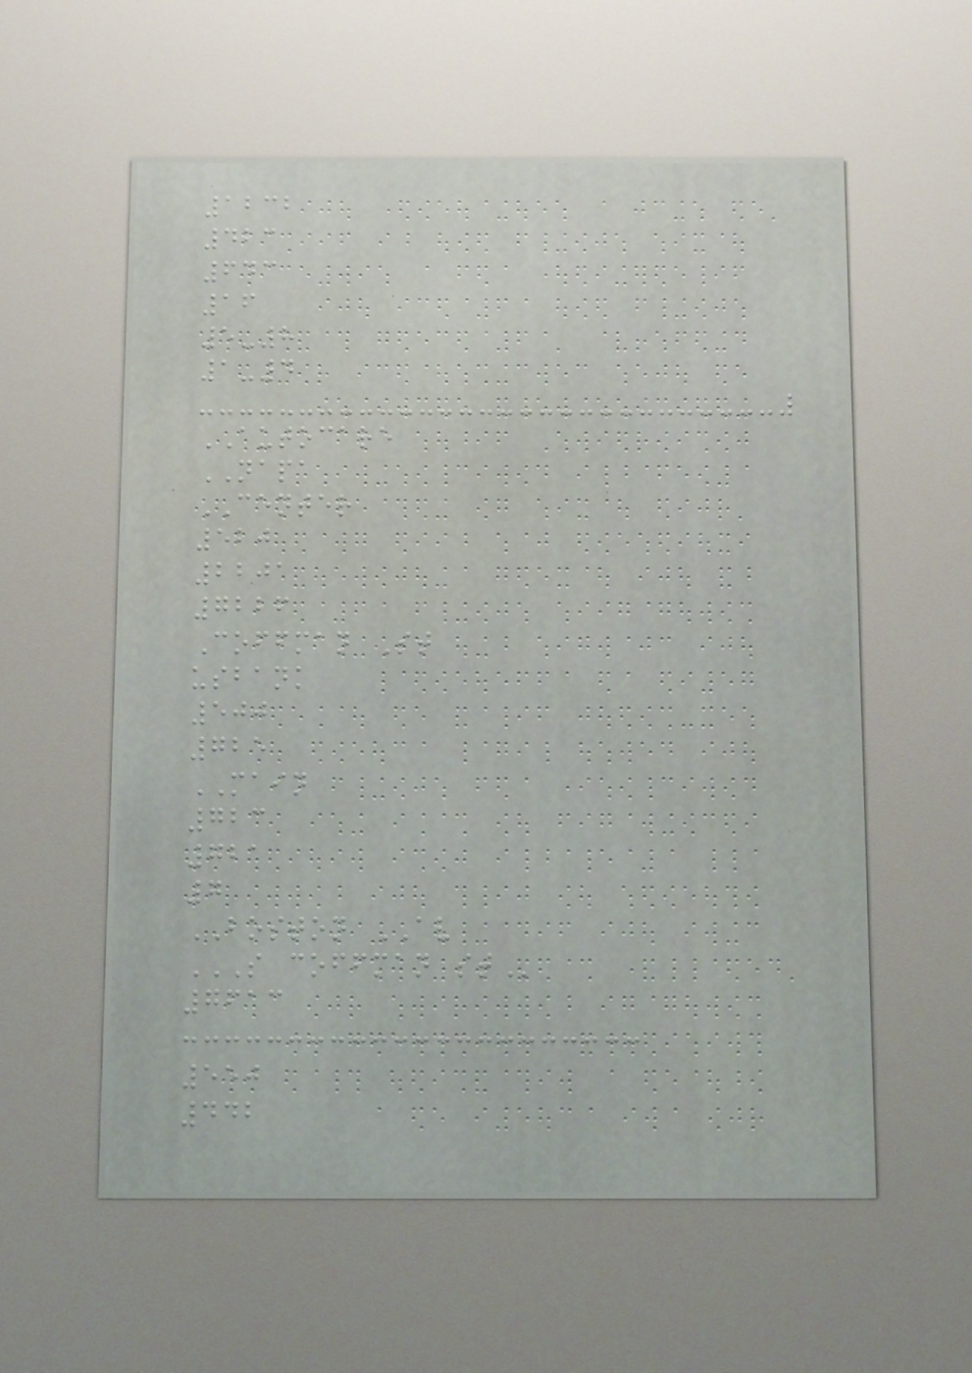1232
423
643
16
5-8
1-4
AUTOCARE
NAPA
CENTER
520
2201
7226
Coffman St
usbank
500
725
MAIN
723
721
7
BOSTON AV
S COFFMAN ST
7613
550
442
